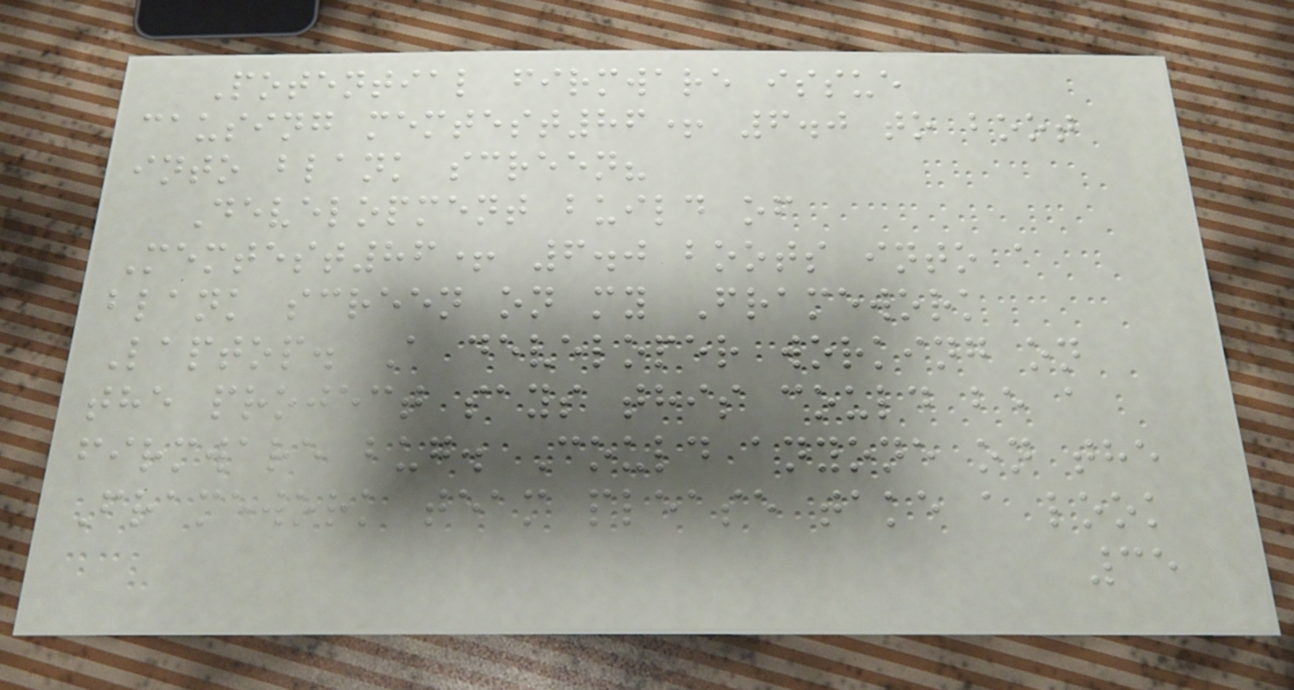Potential firmware issue
causing memtest86+ 6.0 to boot
into blank screen?
Development build of
Memtest86+ 6.0 boots into a
blank screen on my Framework
Laptop. A developer working on
the project says this could be a
firmware bug. Could anyone on the
Framework team please take a look
35
